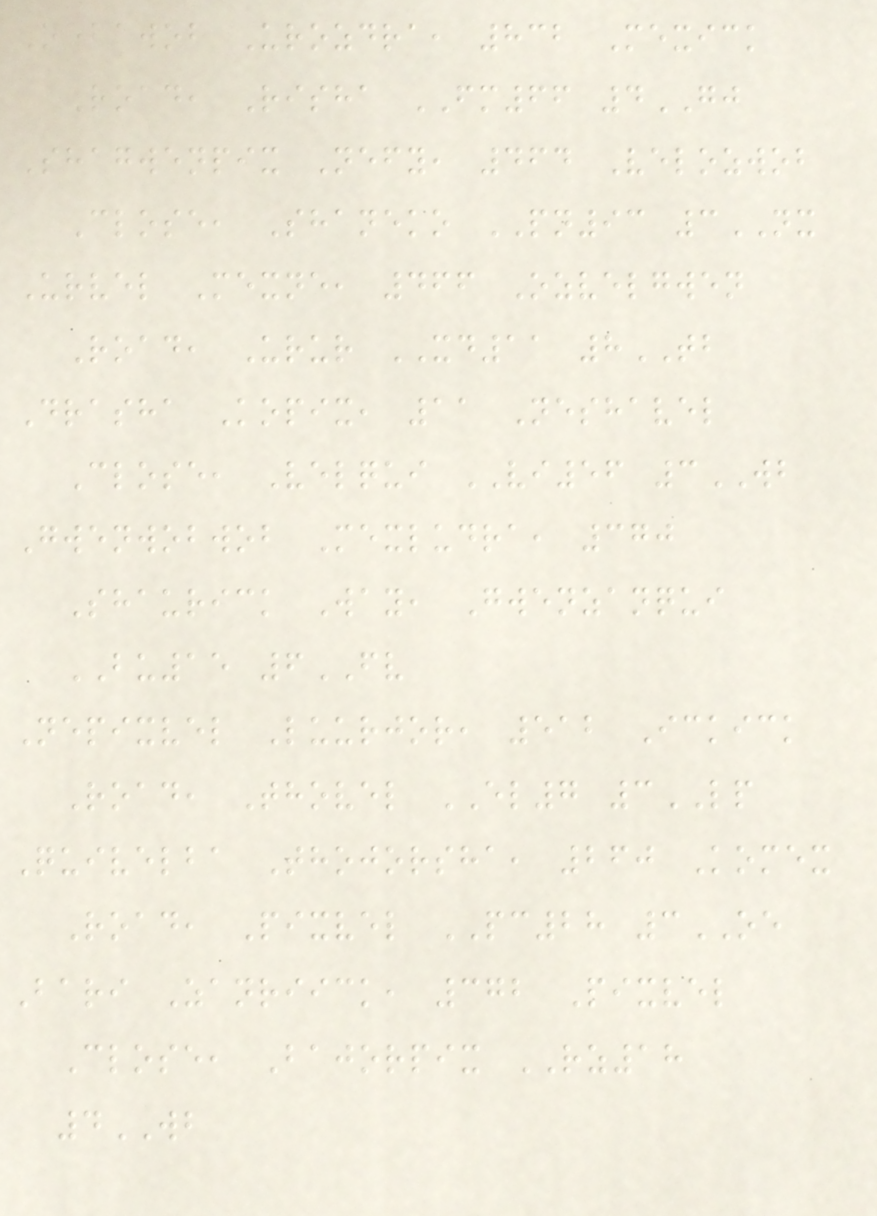Nebawob Urozdra, 832 Mexick
Road, Risha FM66 4GJ
Shagwenpix Nefy, 464 Velozwob
Close, Shaneko PN93 3NX
Urvel Mexne, 466 Ozvelgwen
Road, Urur XD11 8TB
Drasha Kopix, 11 Neshavel
Close, Velqui VI56 3WB
Gwenwobwob Mexludra, 370
Shaurick Way, Gwenzanqui
BU15 6FV
Nepixvel Luurjor, 512 Ickick
Road, Thovel EL7 3LP
Quivelba Thojorsha, 260 Komex
Road, Pixvel PC28 3OE
Bari Zanriick, 372 Pixvel
Close, Bajorpix RZ18
4WB
